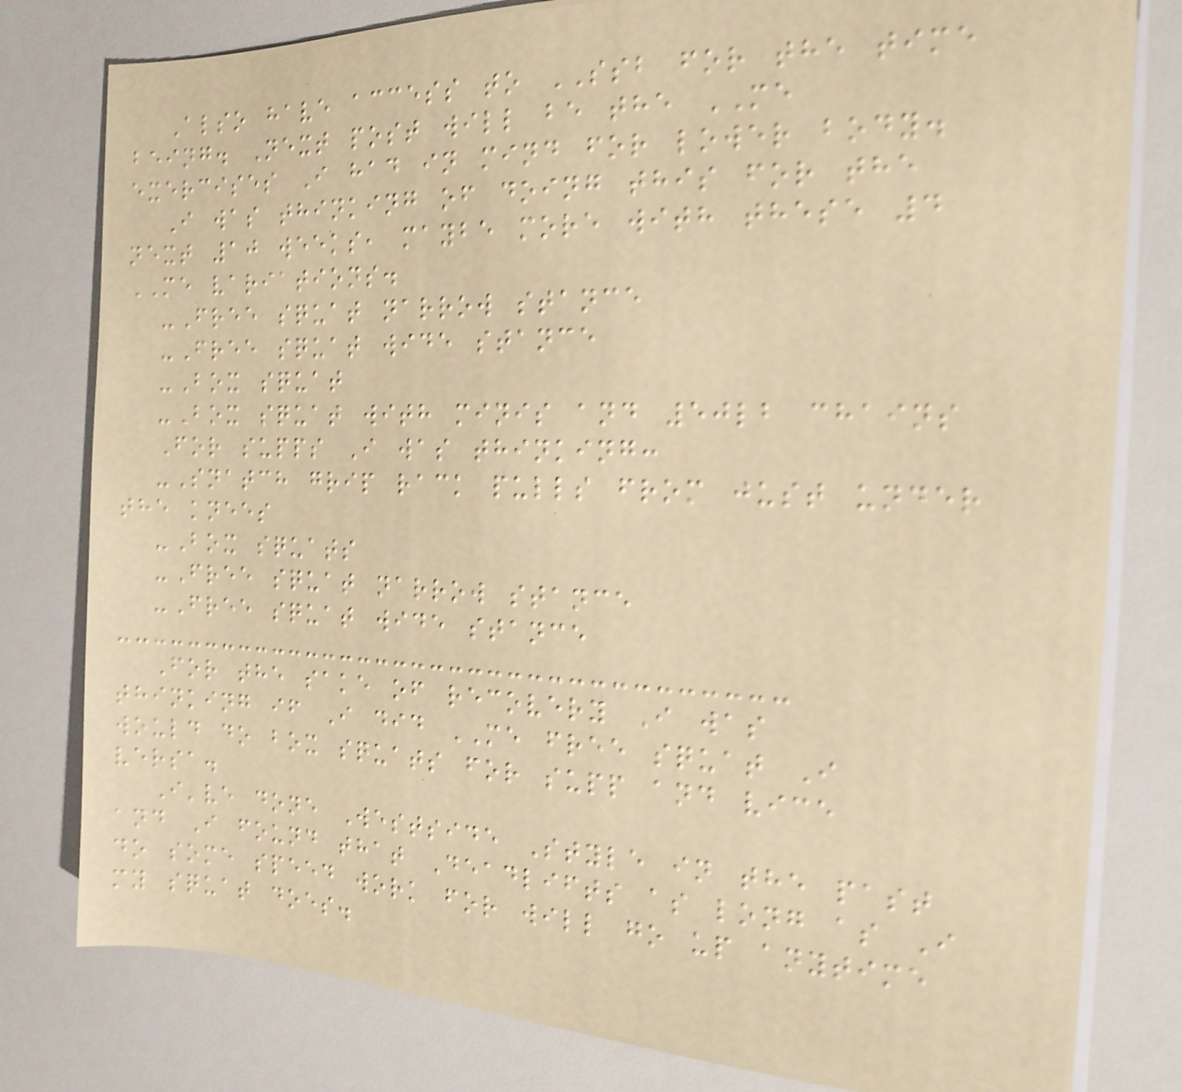Also have access to SSB for the time
being. Next post will be the ME
exercises I had in mind for lower body.
I was thinking of doing this for the
next 10 weeks, maybe more with these 4
ME variations.
-Free squat narrow stance
-Free squat wide stance
-Box squat
-Box squat with minis and 50lb chains
For supps I was thinking:
-Snatch grip rack pulls from just under
the knees
-Box squats
-Free squat narrow stance
-Free squat wide stance
For the sake of recovery I was
thinking if I did ME free squat I
would do box squats for supp and vice
versa.
I've done Westside Style in the past
and I found that Deadlifts as long as I
do some speed work for will go up anytime
my squat does.
